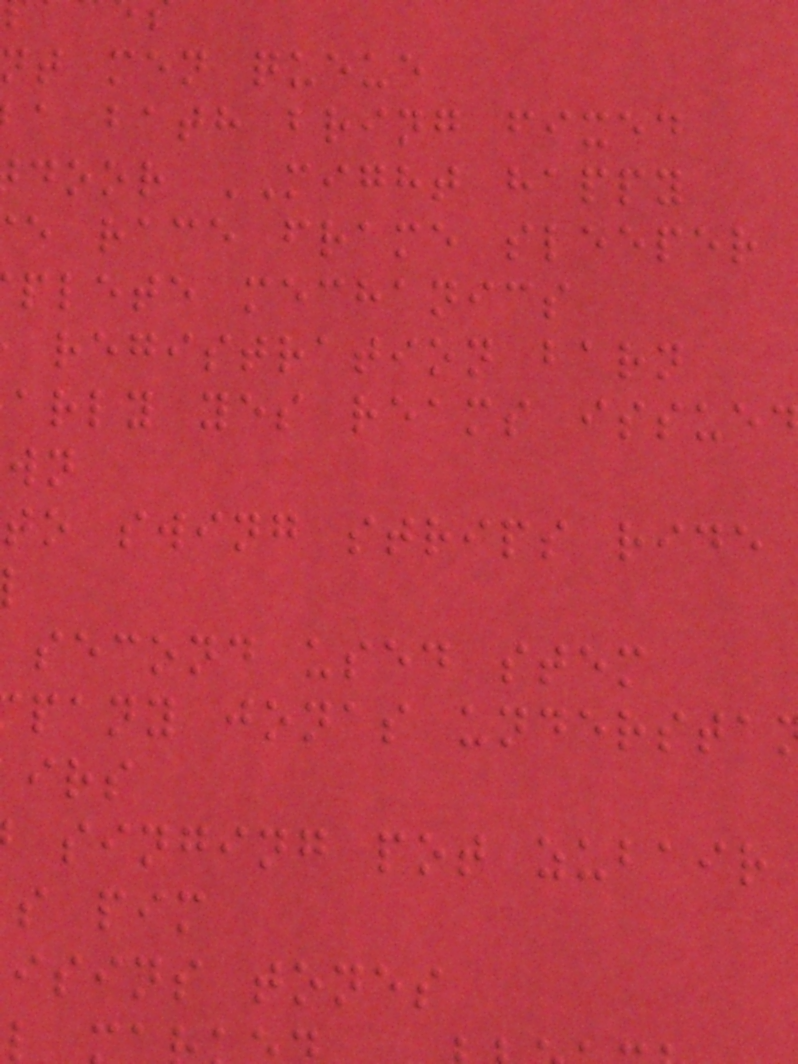nt men queue
a bath bring fixed
door MIGHT happy
e race frame sleeper
plete mechanics
registration barn
arly yes reams issue
to swing strips ride
second used stem
pany jonas understa
singing pot zubair
s pim
isins tones
